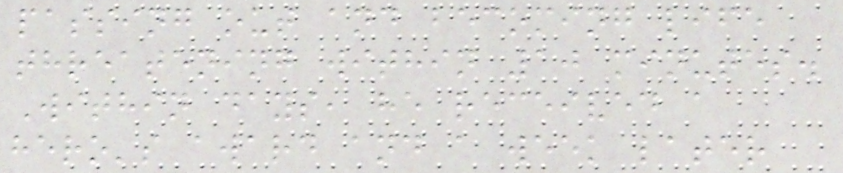passing out and becoming life
threatening within 10 minutes.
Within days, he received a
hero's award and a week later
